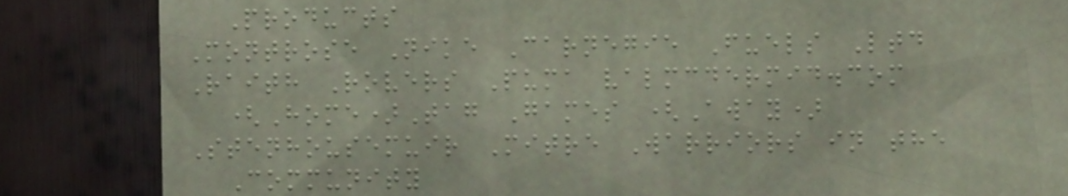Products
Montrose Nike Carnegie Fuels Ltd
Raith Rovers Puma valmcdermid.com
(Home)Tag Games (Away)
Stenhousemuir Mitre Warriors in the
Community
